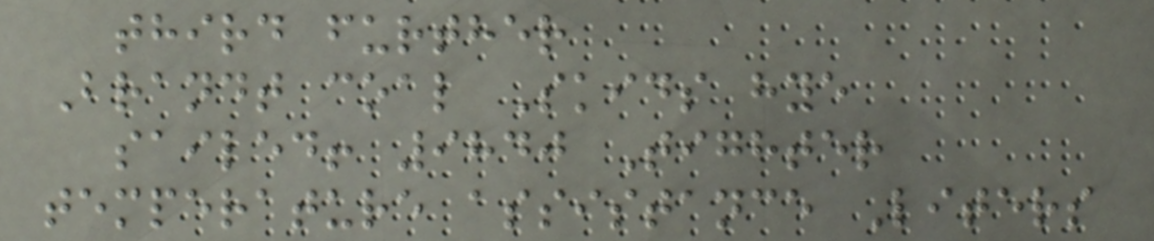third further
Brandt coal Skids hye
sailed! 9840 Tighter
temperature assistance Liters
